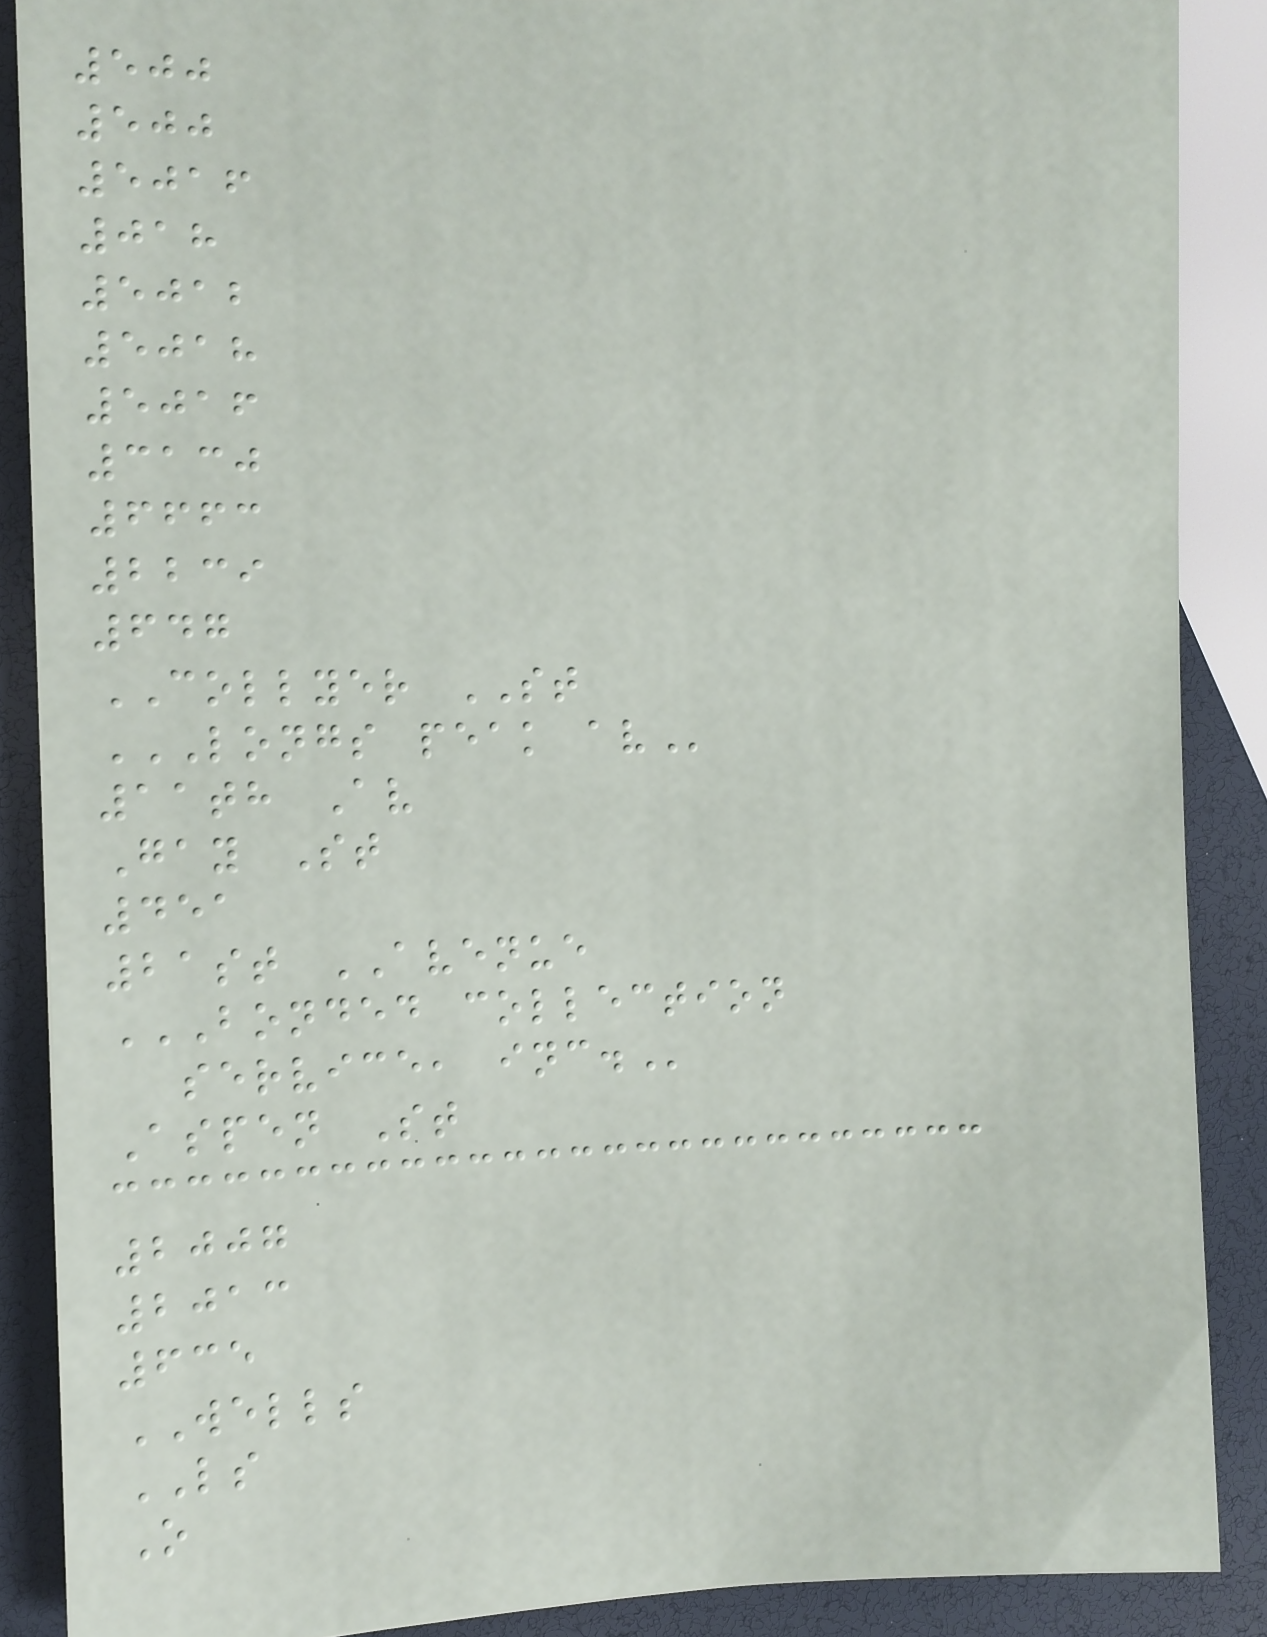500
500
5016
018
5012
5018
5016
3130
6663
2239
647
COLLYER ST
LONGS PEAK AV
11th Av
Gay St
451
21st AVENUE
BONDED COLLECTION
SERVICE, INC.
Aspen St
2007
2013
635
WELLS
LS
O
